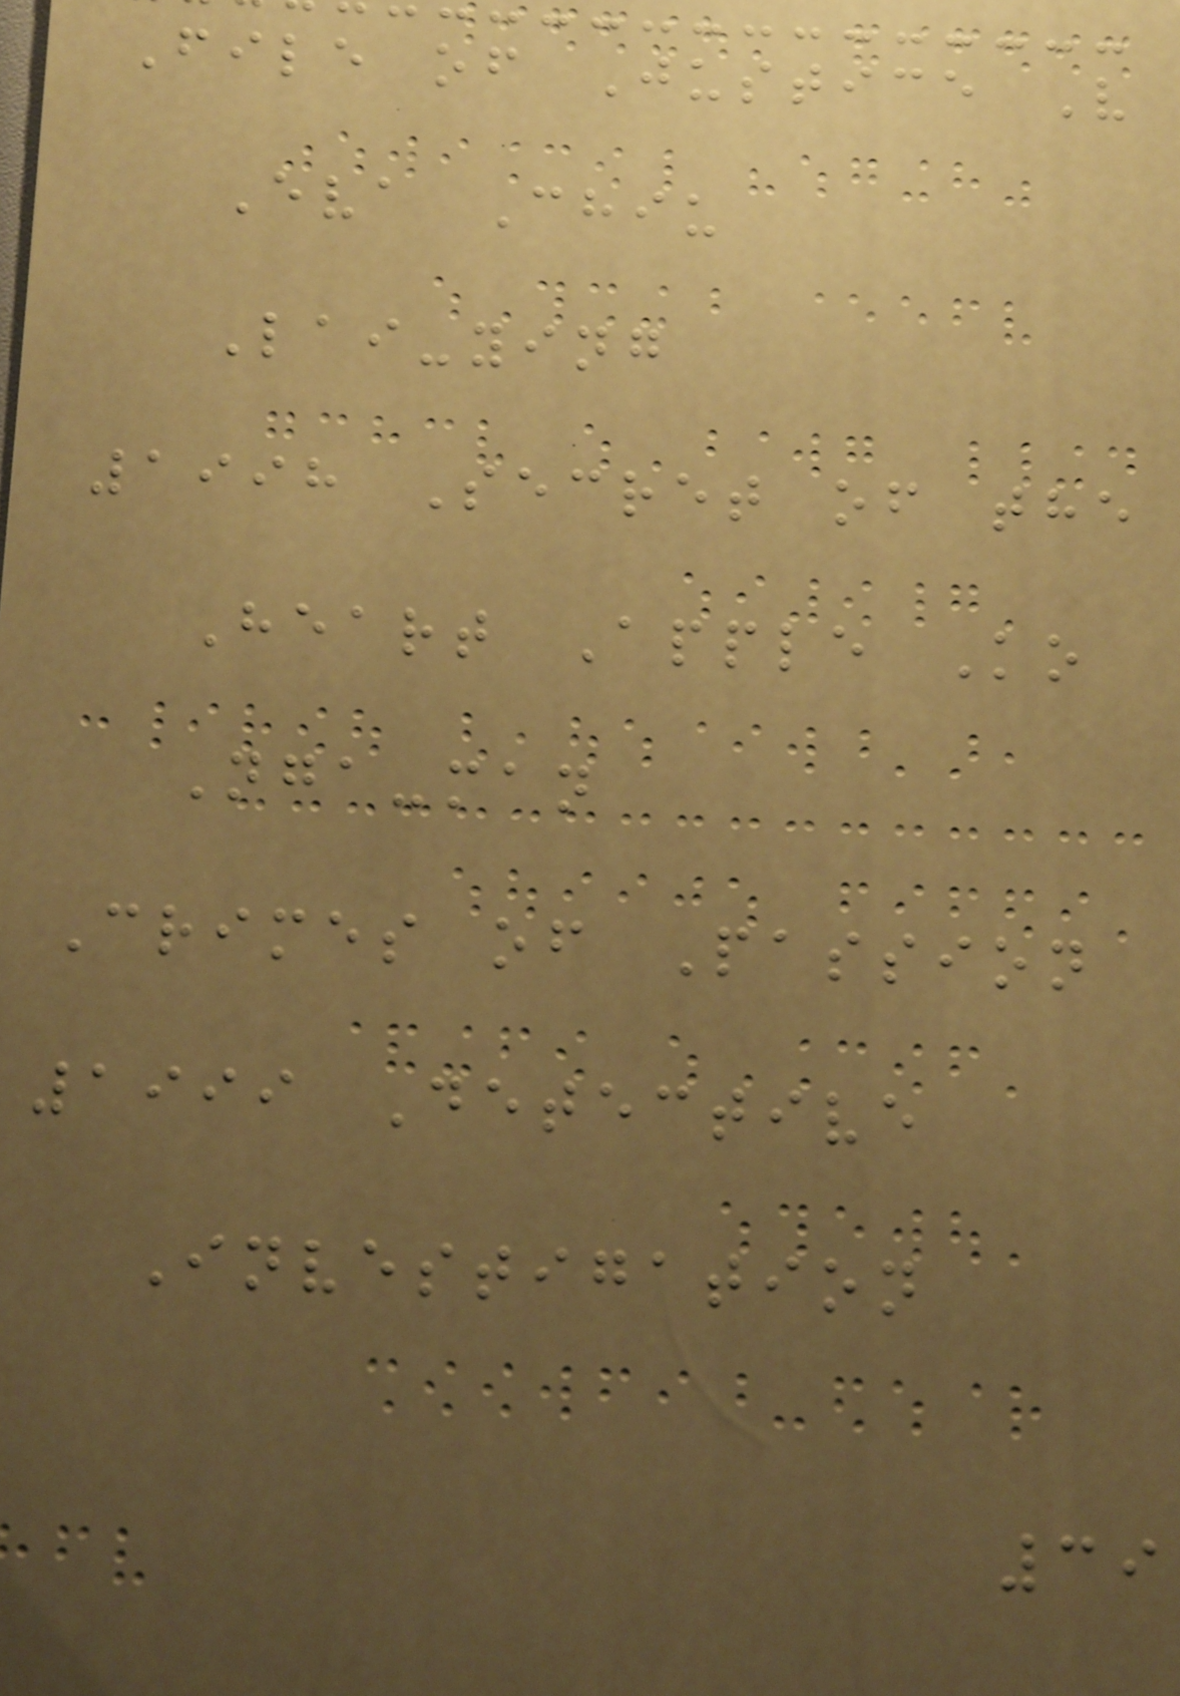File of Justice V
Eva Chiu
Lai-ying
1998 Secret of the
Heart Apple Ko
Nga-man
Crimes of Passion
1999 Detective
Investigation
39
